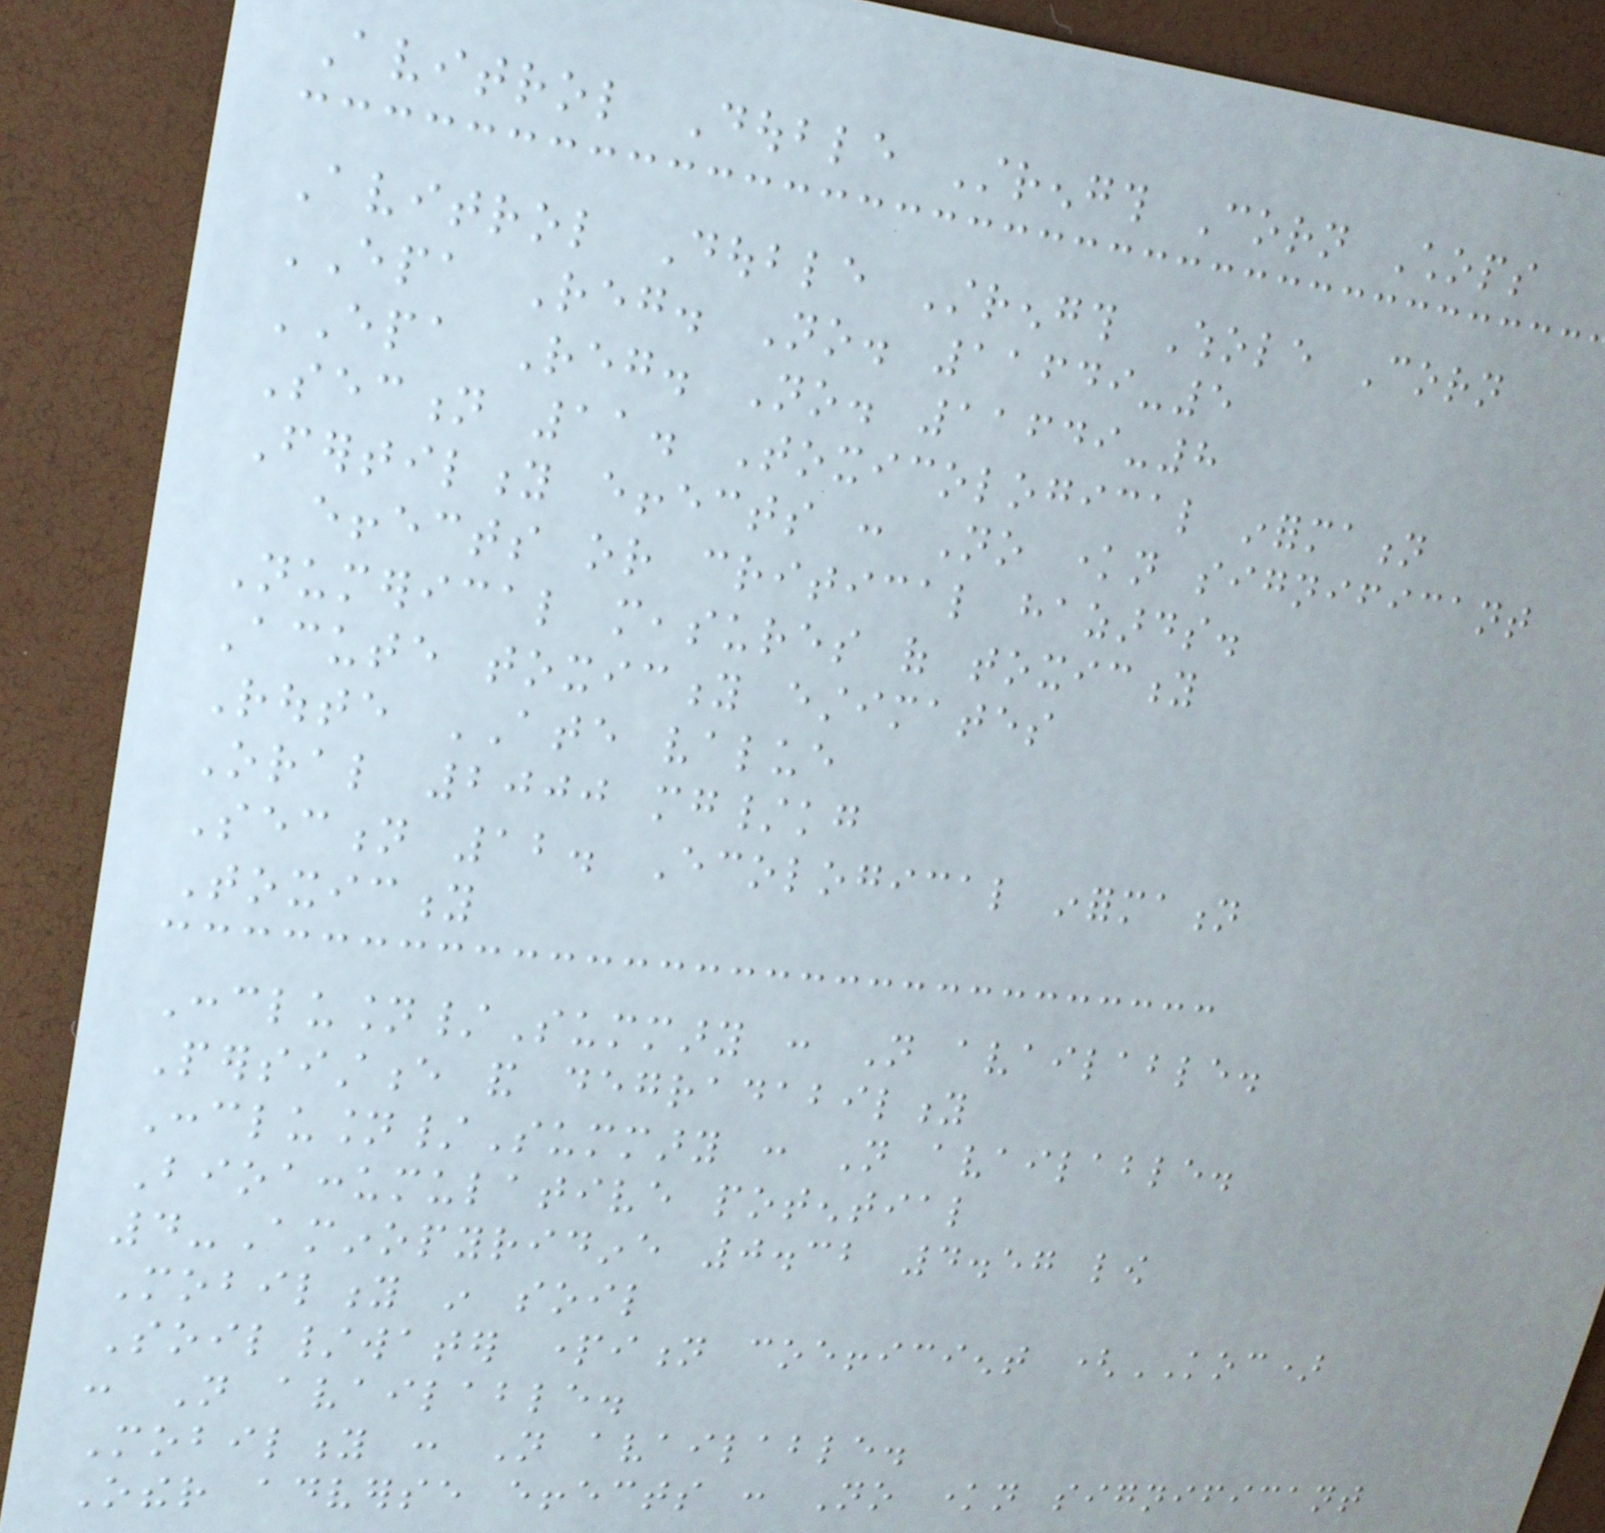Avitrol Double Strength Corn Chops
Avitrol Double Strength Whole Corn
EPA Reg. No. 11649-5
EPA Reg. No. 11649-8
Section 11. Toxicological information
Fertility effects : No known significant
effects or critical hazards.
Numerical measures of toxicity
Acute toxicity estimates
Route ATE value
Oral 2000 mg/kg
Section 12. Ecological information
Toxicity
Conclusion/Summary : Not available.
Persistence and degradability
Conclusion/Summary : Not available.
Bioaccumulative potential
4-Aminopyridine 0.32 4.57 low
Mobility in soil
Soil/water partition coefficient (KOC)
: Not available.
Mobility : Not available.
Other adverse effects : No known significant
